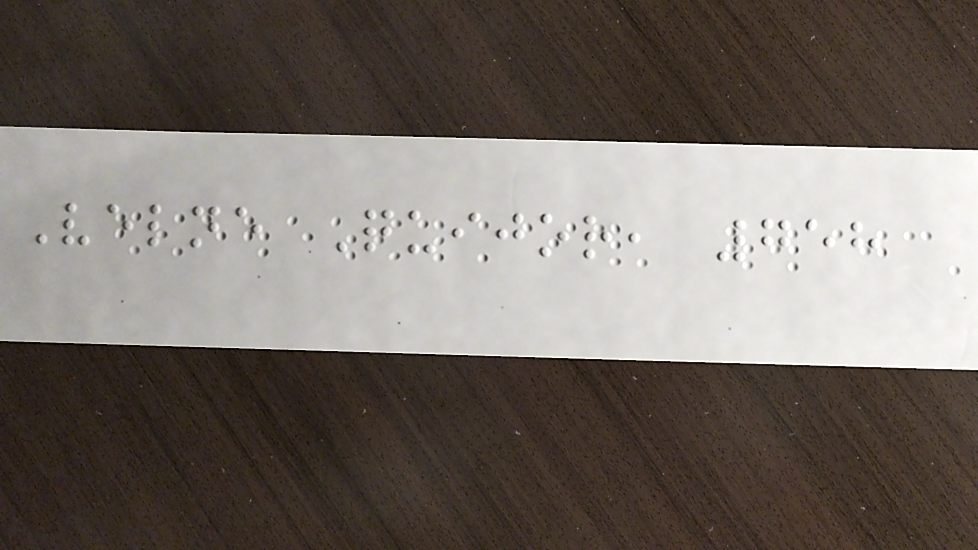Velne Quijor, 758
